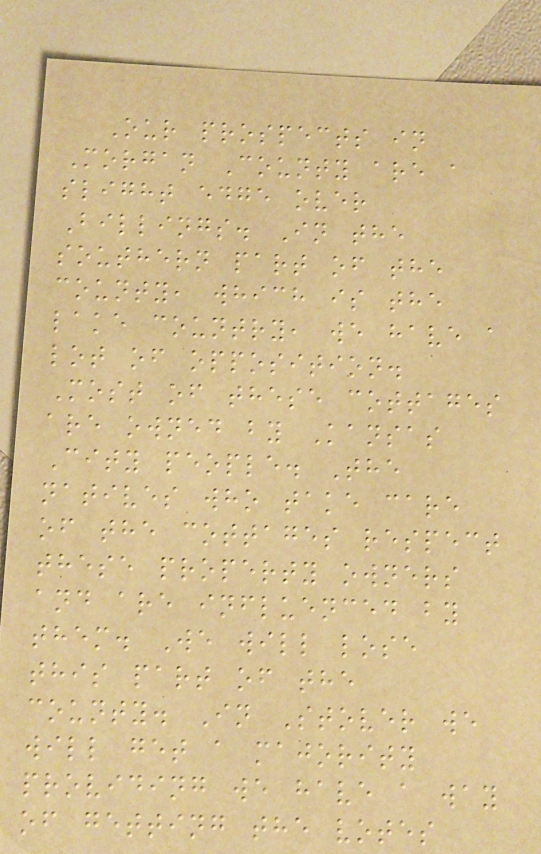Our prospects in
Morgan County are a
slight edge over
Billings. In the
southern part of the
county, which is the
lake country, we have a
lot of opposition.
Most of these cottages
are owned by Kansas
City people. The
natives who take care
of the cottages respect
these property owners
and are influenced by
them. We will lose
this part of the
county. In Stover we
will get a majority
providing we have a way
of getting the votes
